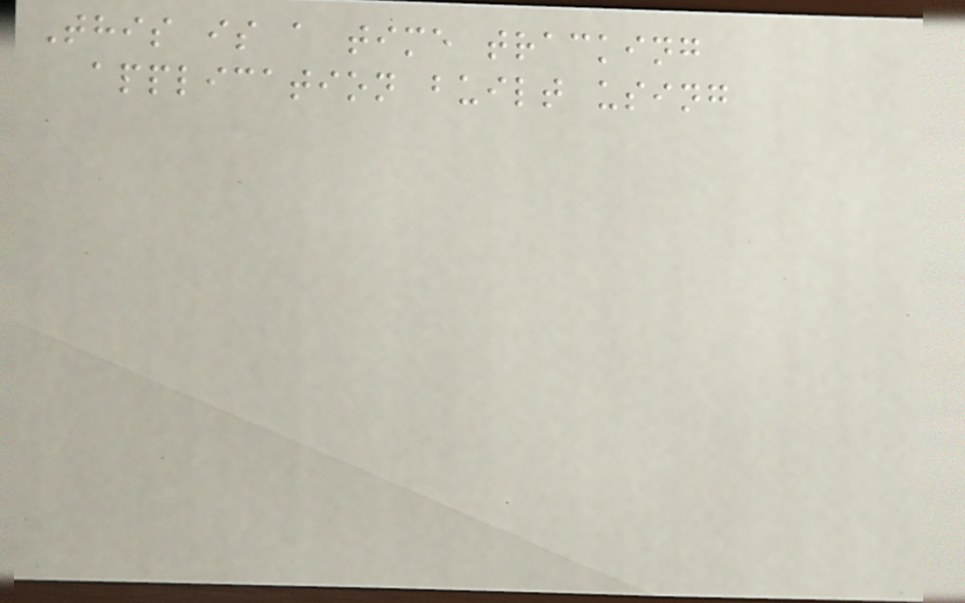This is a time tracking
application built using
